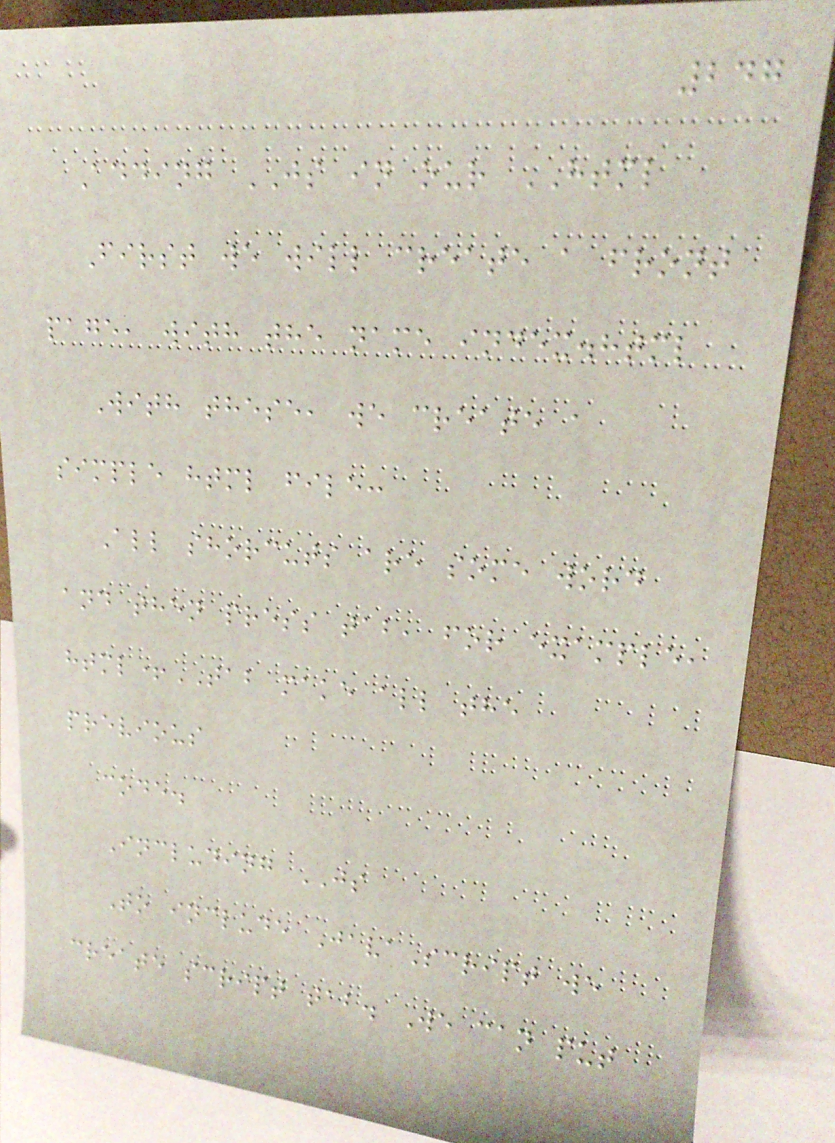247
Adding JS in our HTML
First we will create a front
page, with the name index.html
With these, we create a
simple html file:
All shorcuts are some word
and then press tab, for example,
html+TAB make all the
previous
code.
Including JS
To include JavaScript we
create script tab. We can put
